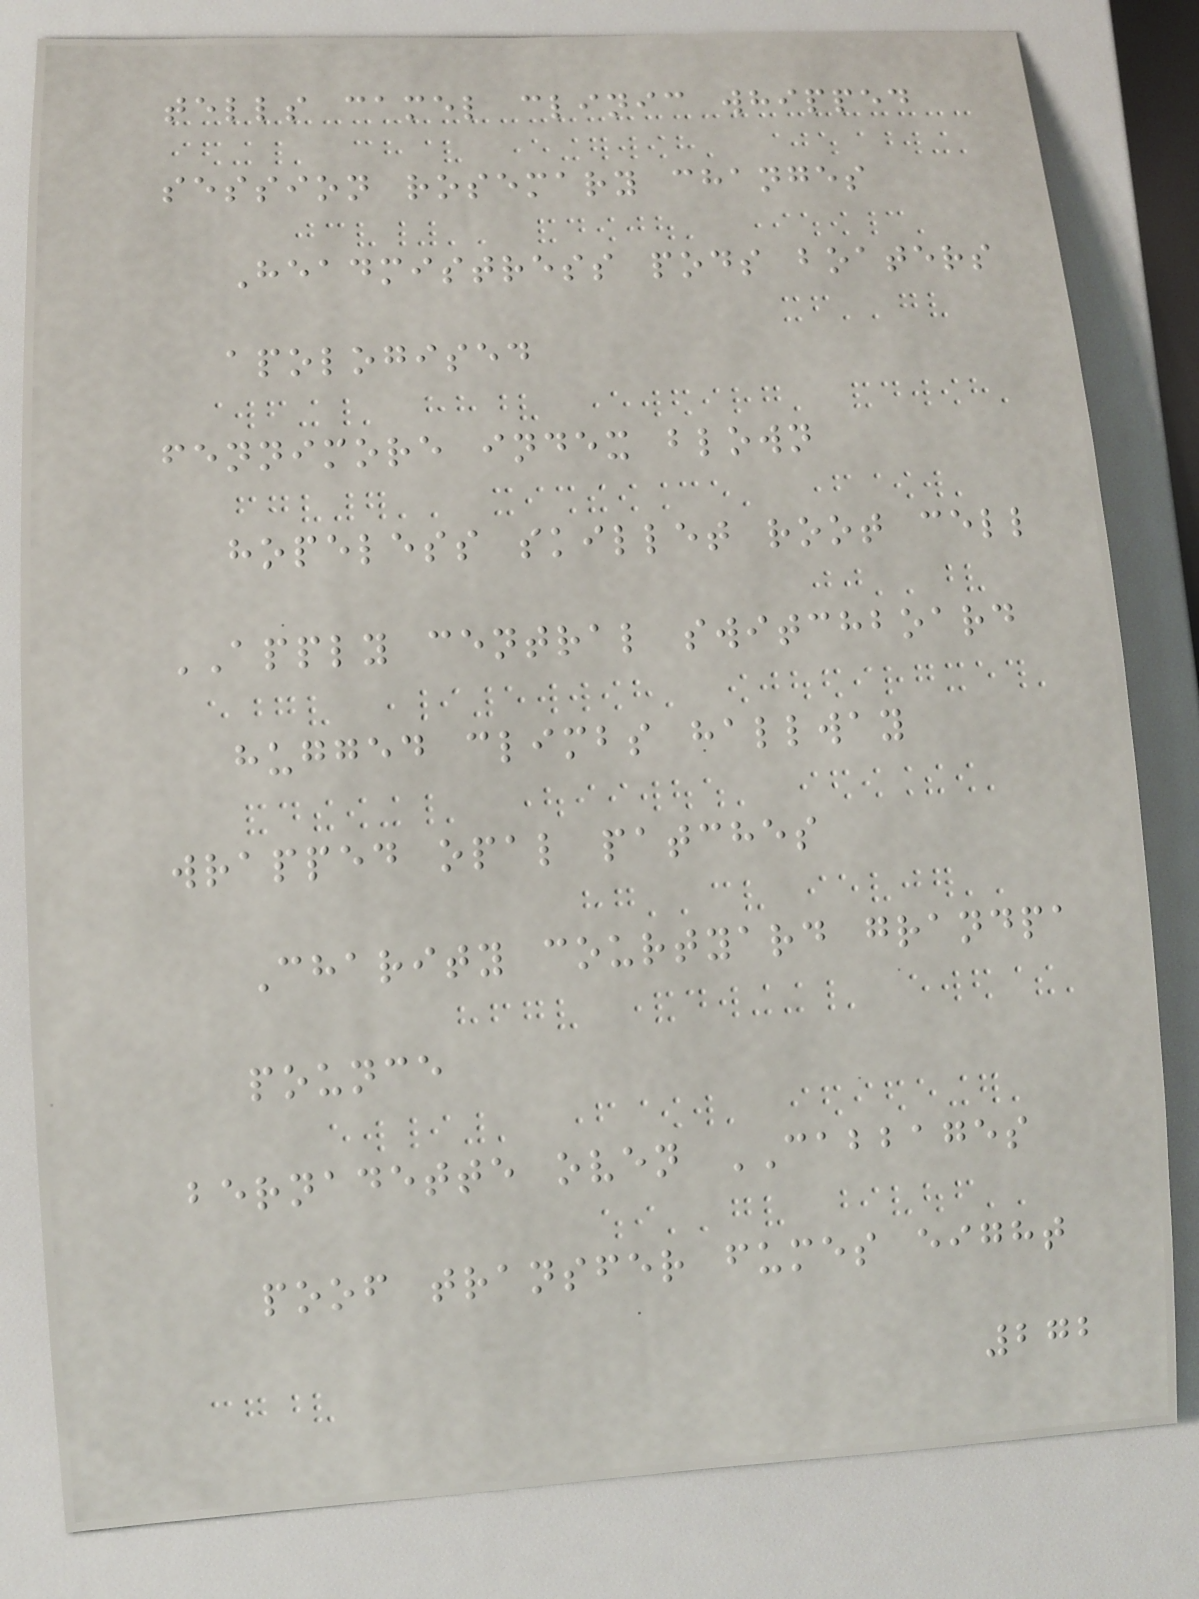tells camel clinic whipped
session rosemary changes
Headmistress pods boaters
apologised
fennimore index blown
hopeless skillet root cell
APPLY central switchboard
hugged climbs hallway
wrapped opal patches
Charity courtyard grandpa
pounce
bernadette oven CABBAGES
poof transfer fumes eight
272
